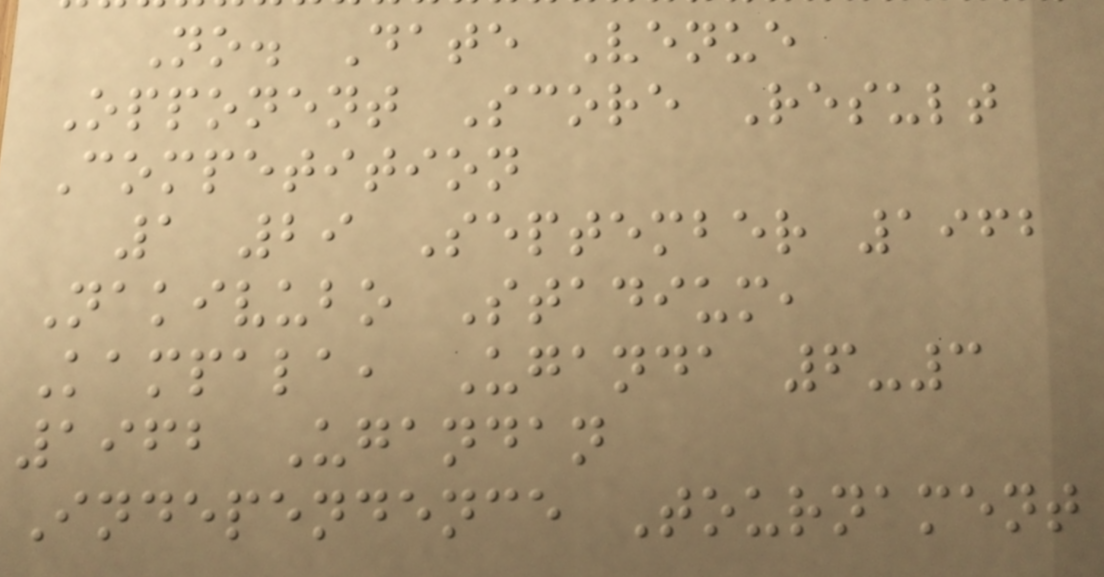No. Date Venue
Opponent Score Result
Competition
1 29 September 1962
Nakivubo Stadium,
Kampala, Uganda 6-3
1962 Ugandan
Independence Tournament
